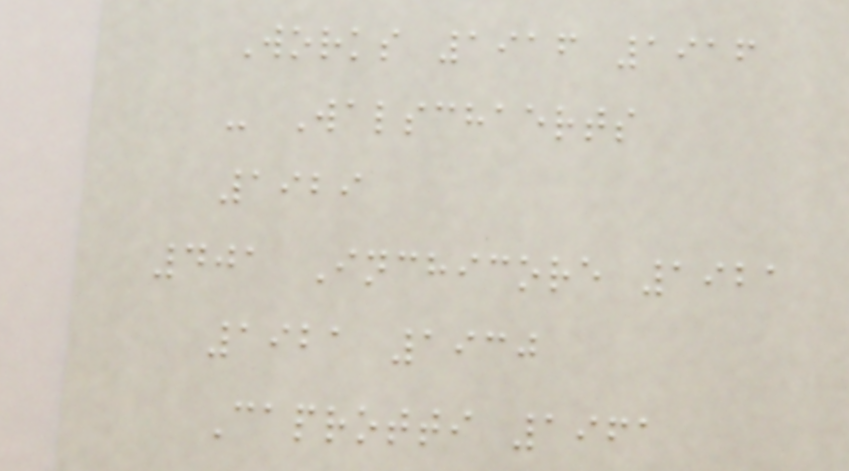Works 1916 1916
- Walschaerts
1929
401 Inchicore 1921
1921 1930
Caprotti 1961
